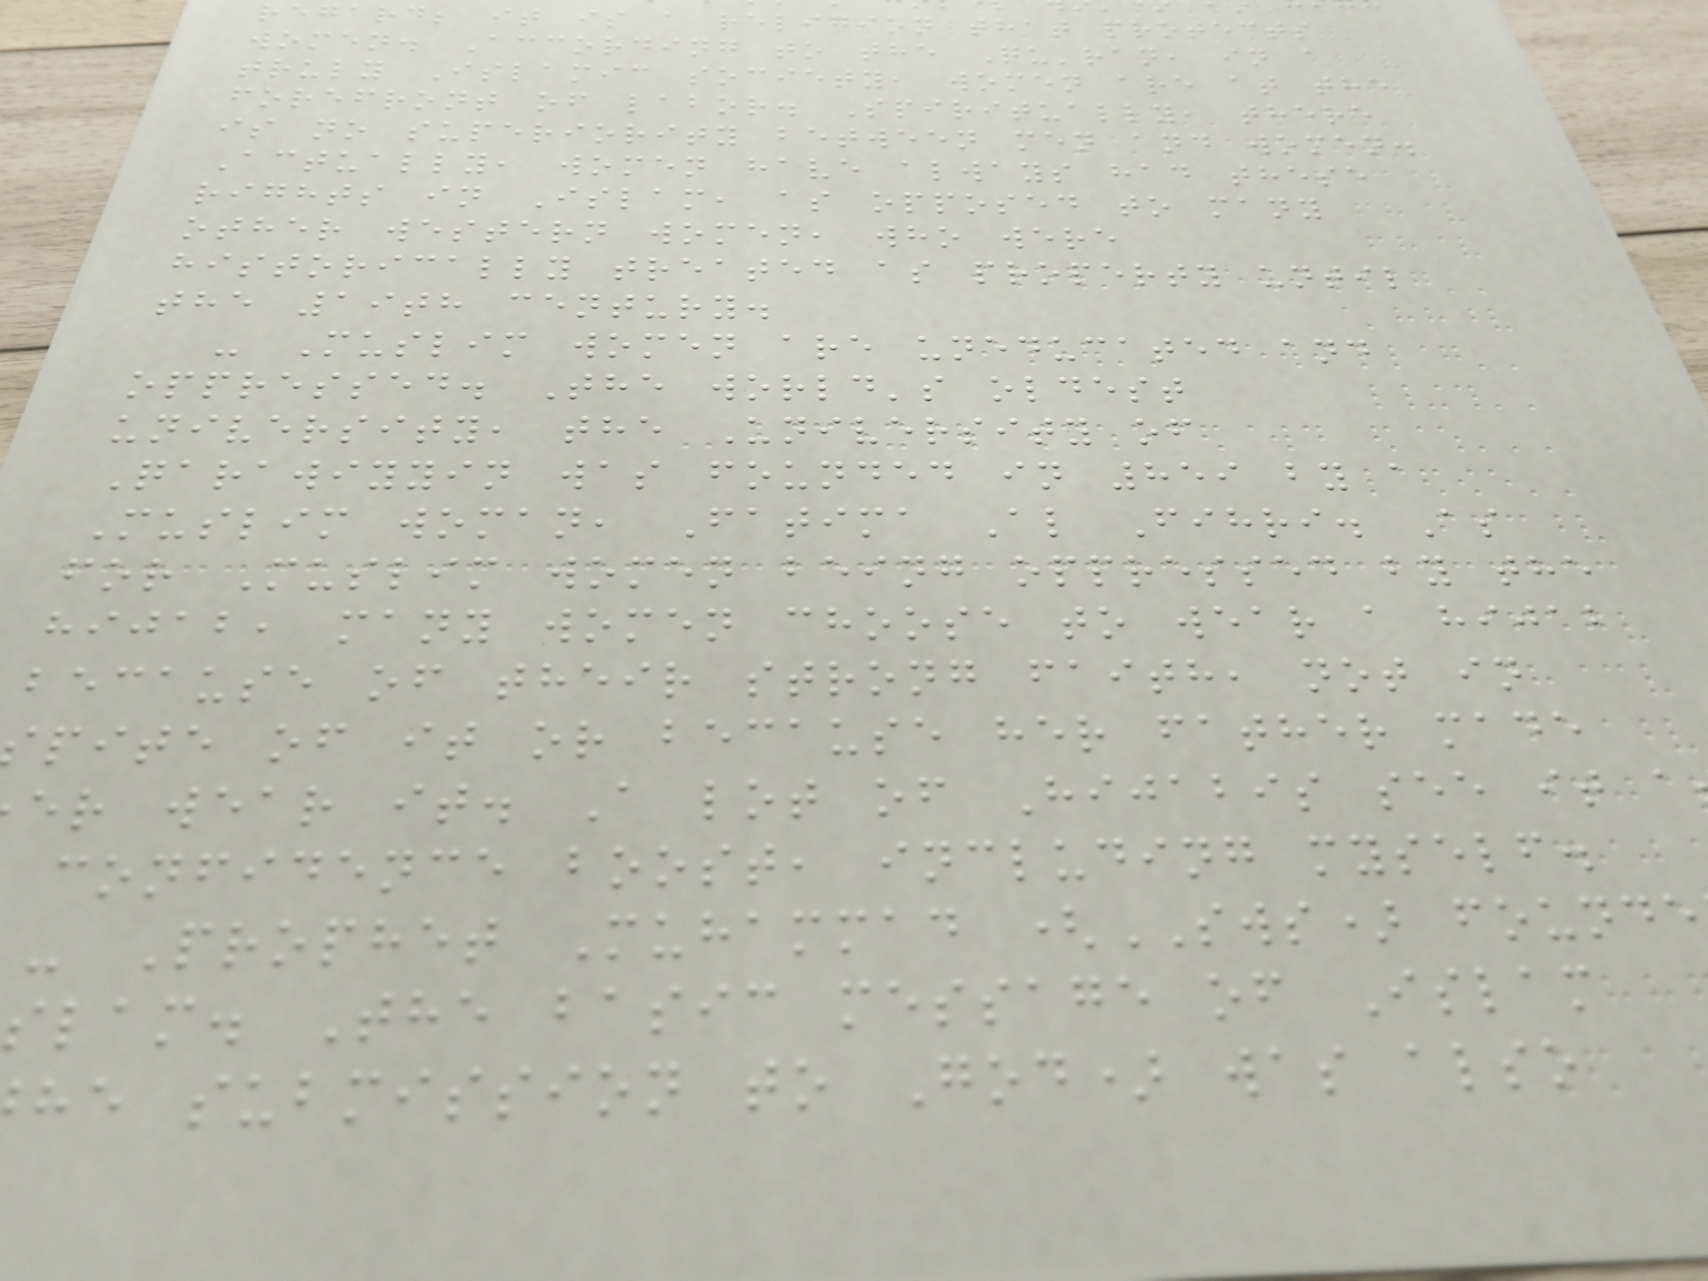regard; it is a religion that protects
women. According to the Qu'ran, in a
truly Islamic society, women are at the
forefront of labor. Spiritually, there
is no superiority between men and women.
Actually, women have always had these
rights in Islam, as opposed to many
other western women, who were
historically treated as property until
the 19th century.
- Muslim women are uneducated and
oppressed. The world's oldest
university, the University of
Qarawiyyin was founded in 859 by a
Muslim woman, Fatima Al Fihri. As
for Muslim women being oppressed by the
hijab, many women choose to wear a hijab
because of their strong faith, not in
pite of it or because her father made
er wear it. A lot of Hijabis see it a
confidence boost, including myself.
- Prophet Muhammad (SWS) founde
slam. The basic message of Islam
he submission to God) was also
